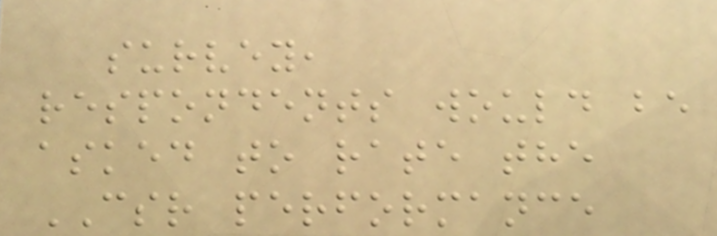survey,
respondents would be
asked to rate the
CSR performance
